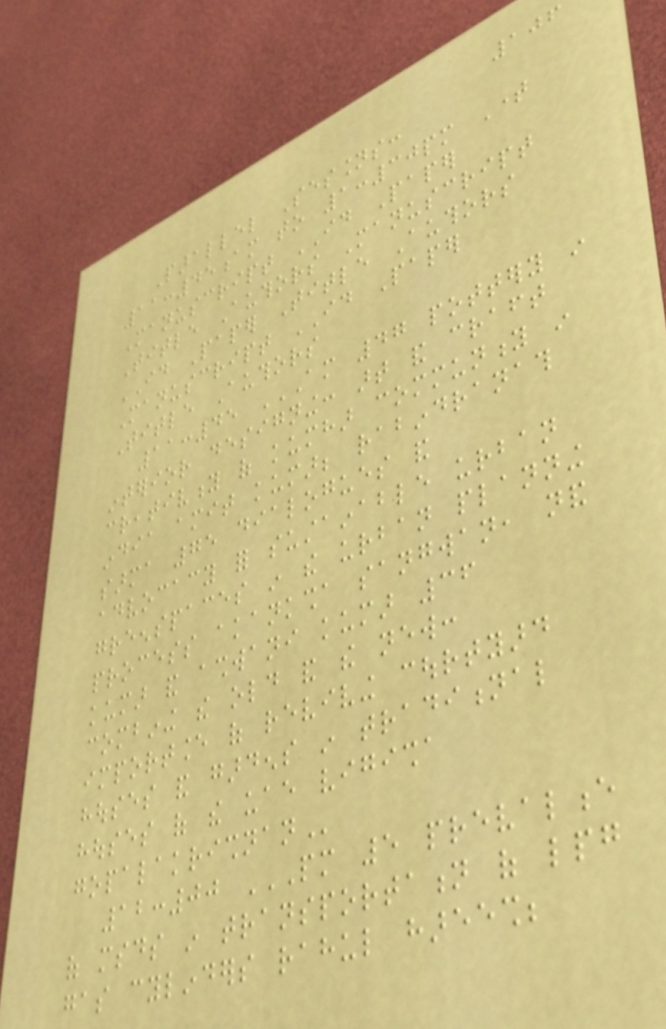106
Parallel Sessions:
11:45am to 1:30pm Time
Manuscript ID Paper
Title Authors Manuscript
ID Paper Title Authors
Manuscript ID Paper
Title Authors
11:45 AM 47 POTTERY IN
INTERIOR DESIGNING: ART AND CRAFT
CREATIVITY OF KUMHAR COMMUNITY IN
INDIA AMIT KUMAR; RABINDRANATH
SARMA 75 DIALOGUES AND
ADVOCACY FOR SUSTAINABLE URBAN
GREENSPACES IN THE URBAN PLANNING
PROCESS AKANKSHA SANGWAN, NAND
KUMAR AND ASHWANI KUMAR 36
COMBINING THE OLD AND THE NEW:
IMPORTANCE OF REVIVING COURTYARD
HOUSES AND GARDENS IN TRADITIONAL
HOUSES OF THE UAE VIGISHA
GOPALAKRISHNAN
12:00 PM 5 PREVALENCE
OF MSDS IN TRANSPORTATION OF LPG
GAS CYLINDERS RAHUL HAREESH;
